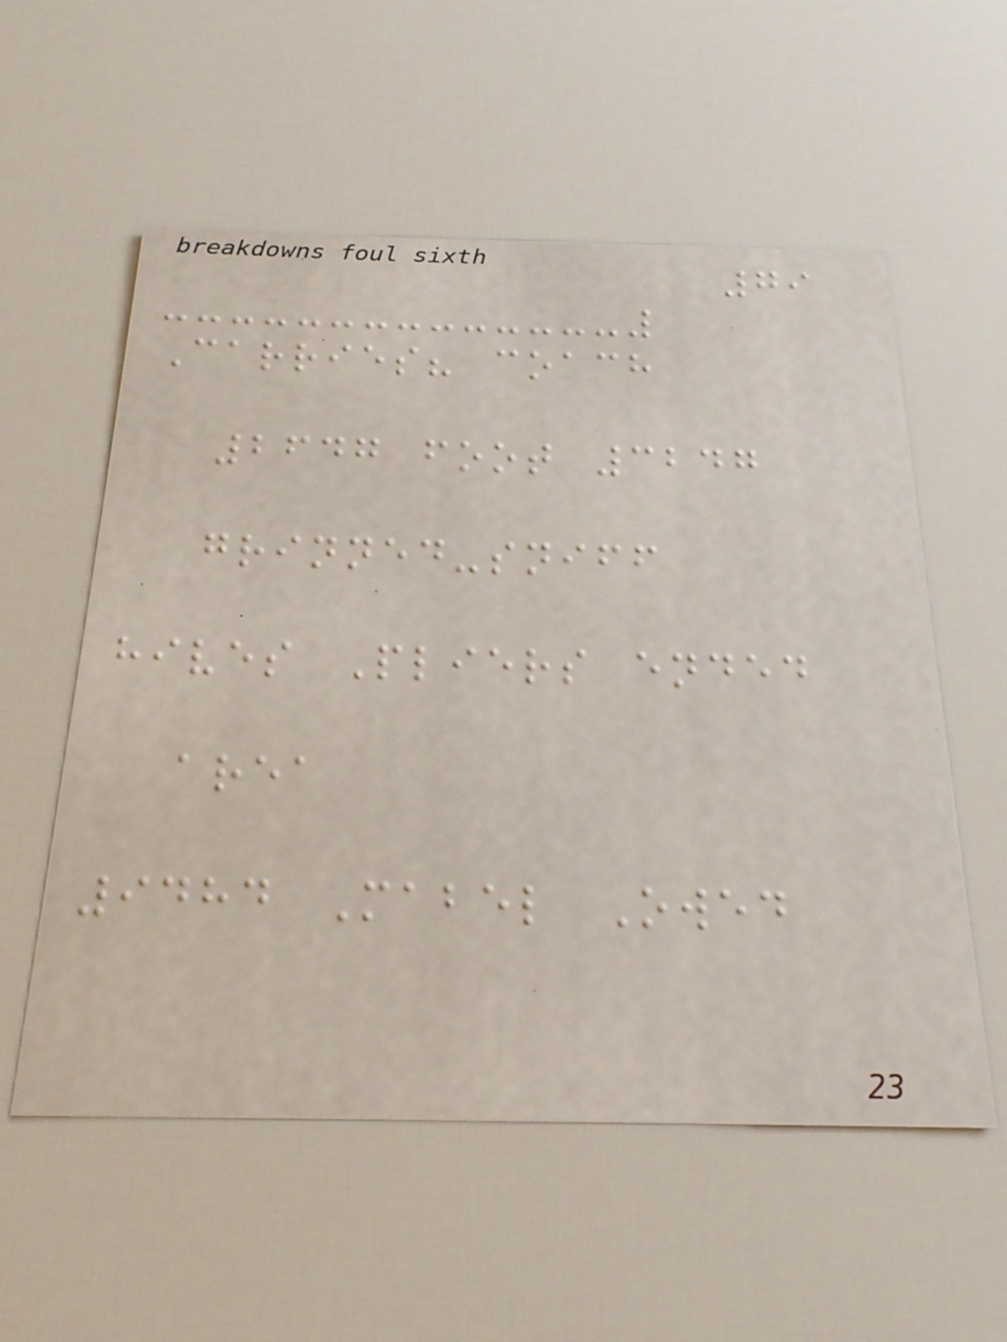79
Carries? coach
2647 foot 3247
grinned-sniff
hives Pliers ended
area
9484 Mabel Owed
